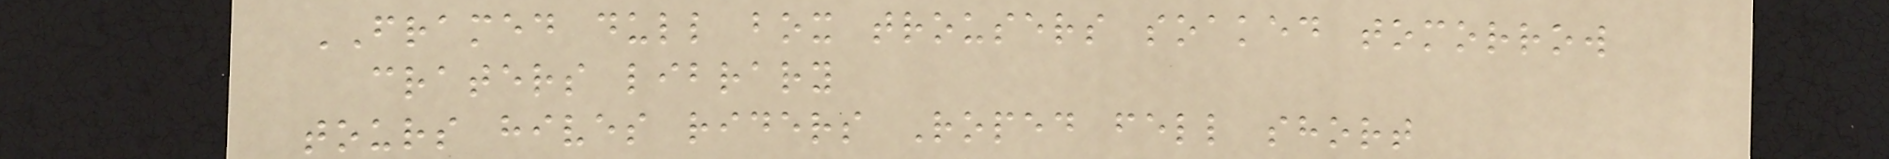FRAMED dull box trousers soaked tomorrow
craters library
tours hives riders Roped fell short
